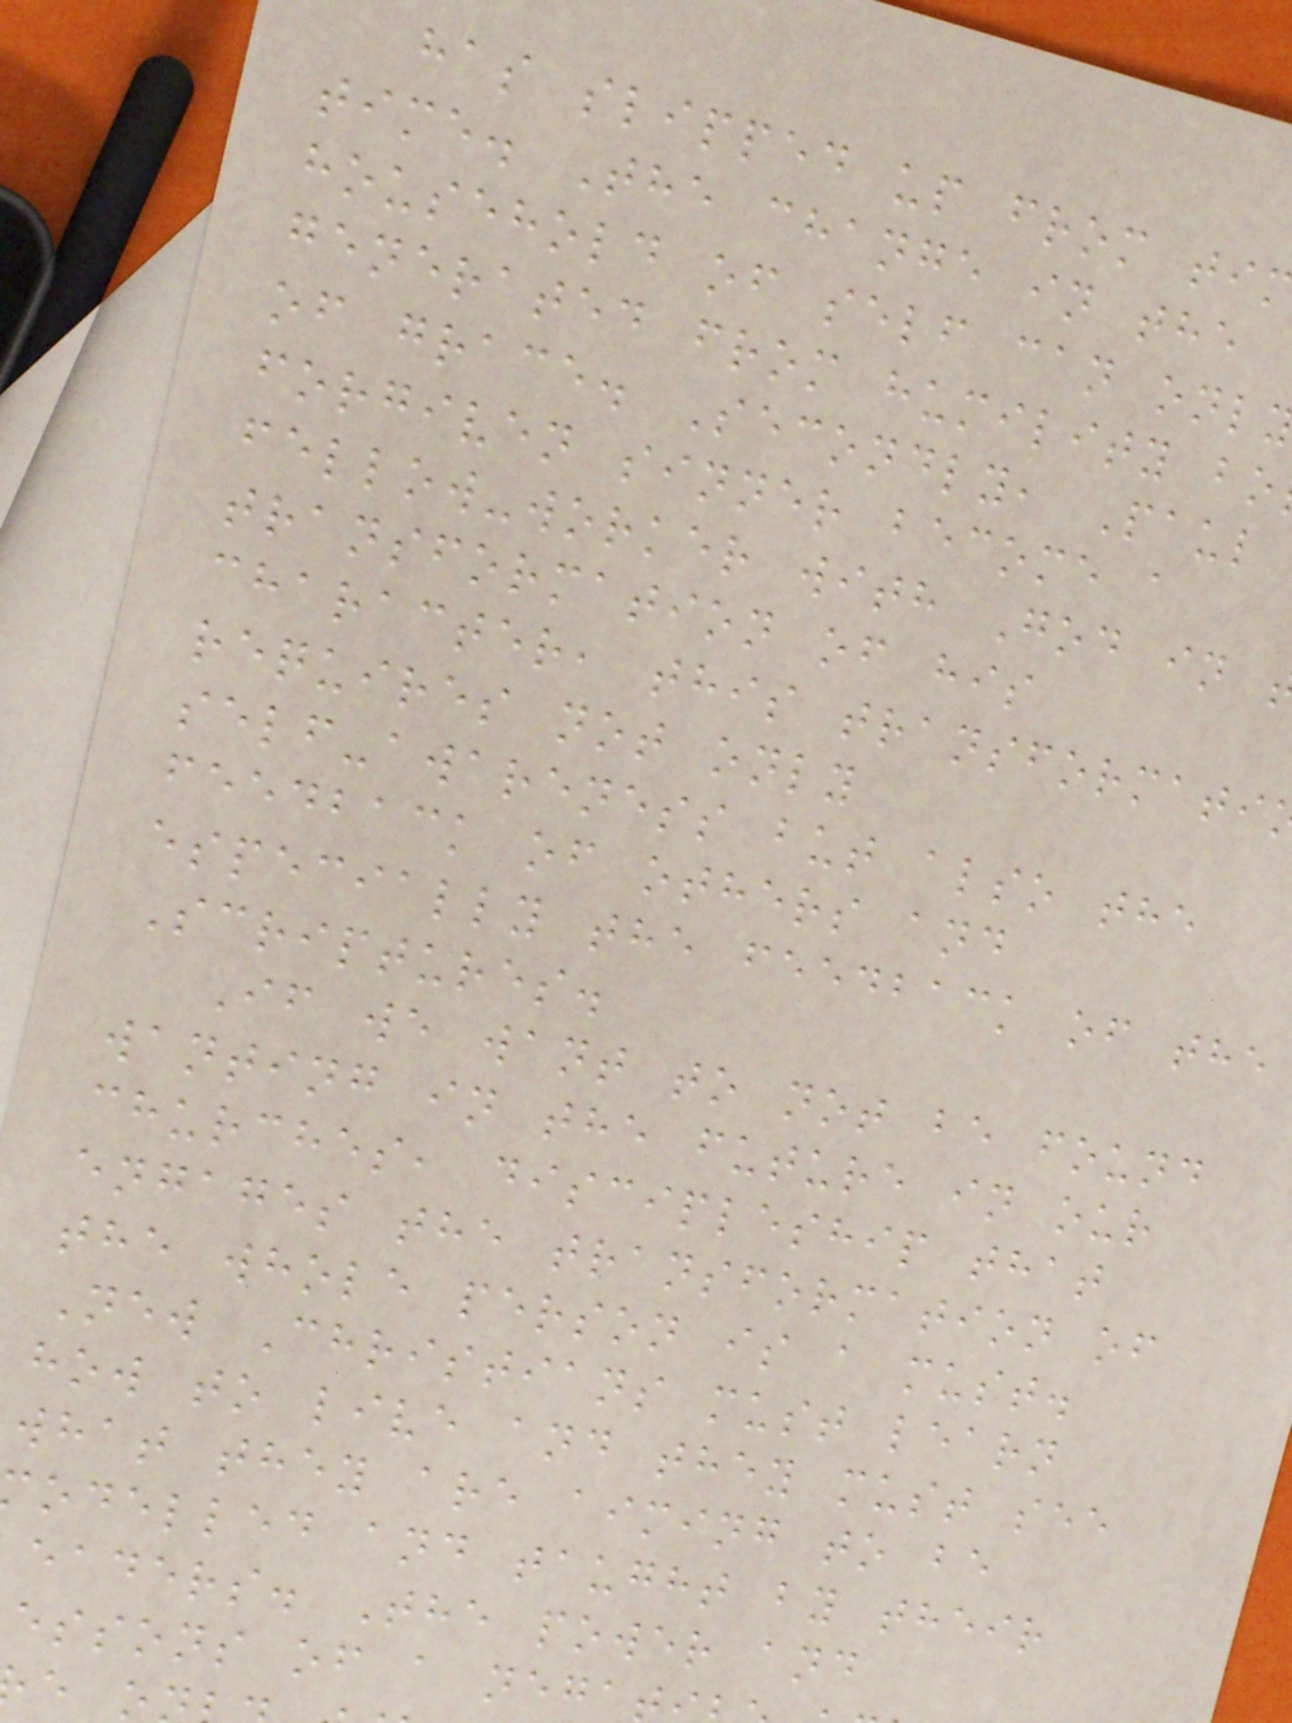has slipped up from ti
time. The change in the
household of self can onl
generated from humility bo
of grace. Secondly, Paul
forgiven sinner become a
fellow-worker with God in
transformation of his
character, this transformati
requires not only
self-awareness but also the
feedback of others and
especially the feedback of the
Scriptures.
If we want to not be found
wanting in the future in our
churches, discipleship that
engages the transformation of
the whole person is a must.
New Christians must learn
how to live and they must see
what they are aiming to be
odelled and taught by their
eaders. The power and
essons of a nega
